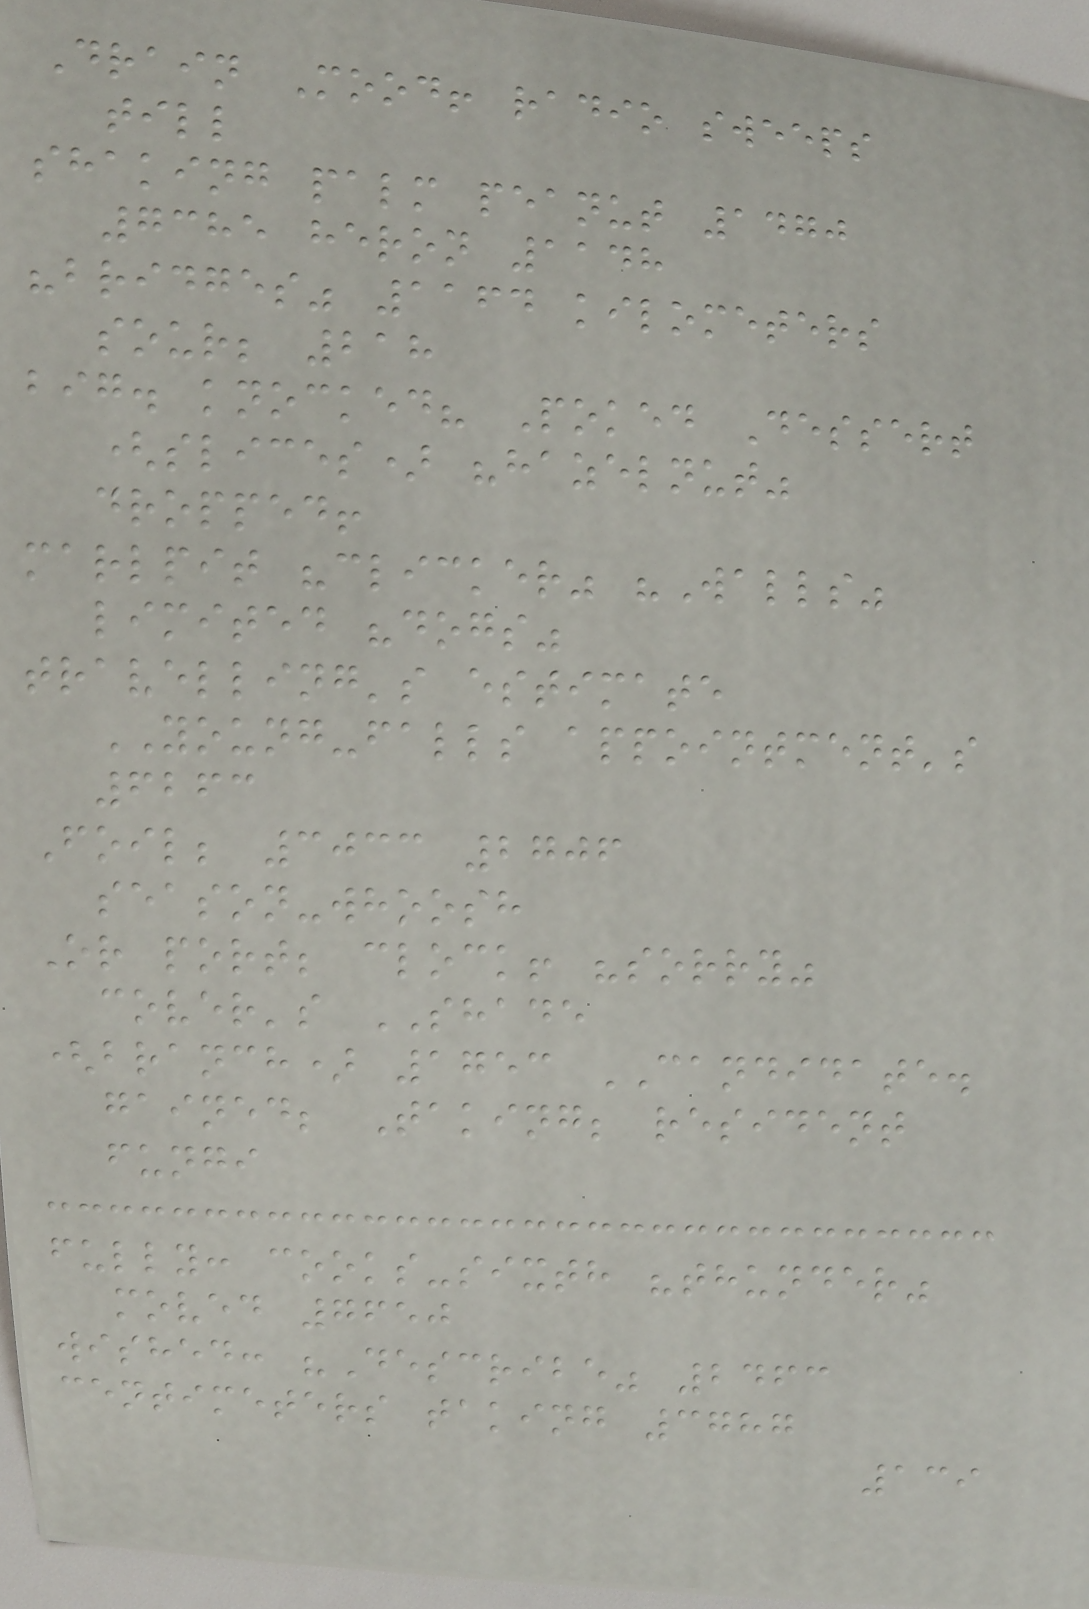Drain Mood! radio sweeps
till
shaking palm peanut 1470
7385 heron 1148
"bridges" 1164 kilometers
sour; 218
big. knocked? Poked Dessert
(slices) "hazelnut"
dropped!
marlpit "clicker" "Walls"
limited "dogs"
travelling's estimate
YOUNG-falls appointment's
6263
Foil; 3033 2706
season-whoosh
Or port; clock! "sorry"
cover's SHADE
(branch) 1753 CANDIDATE.
gained; Taking; resident
fungi
fully: cooks-sixth "thunder"
moved 7650
wished: "Describe" 2463
centimeters taking 3787
139
